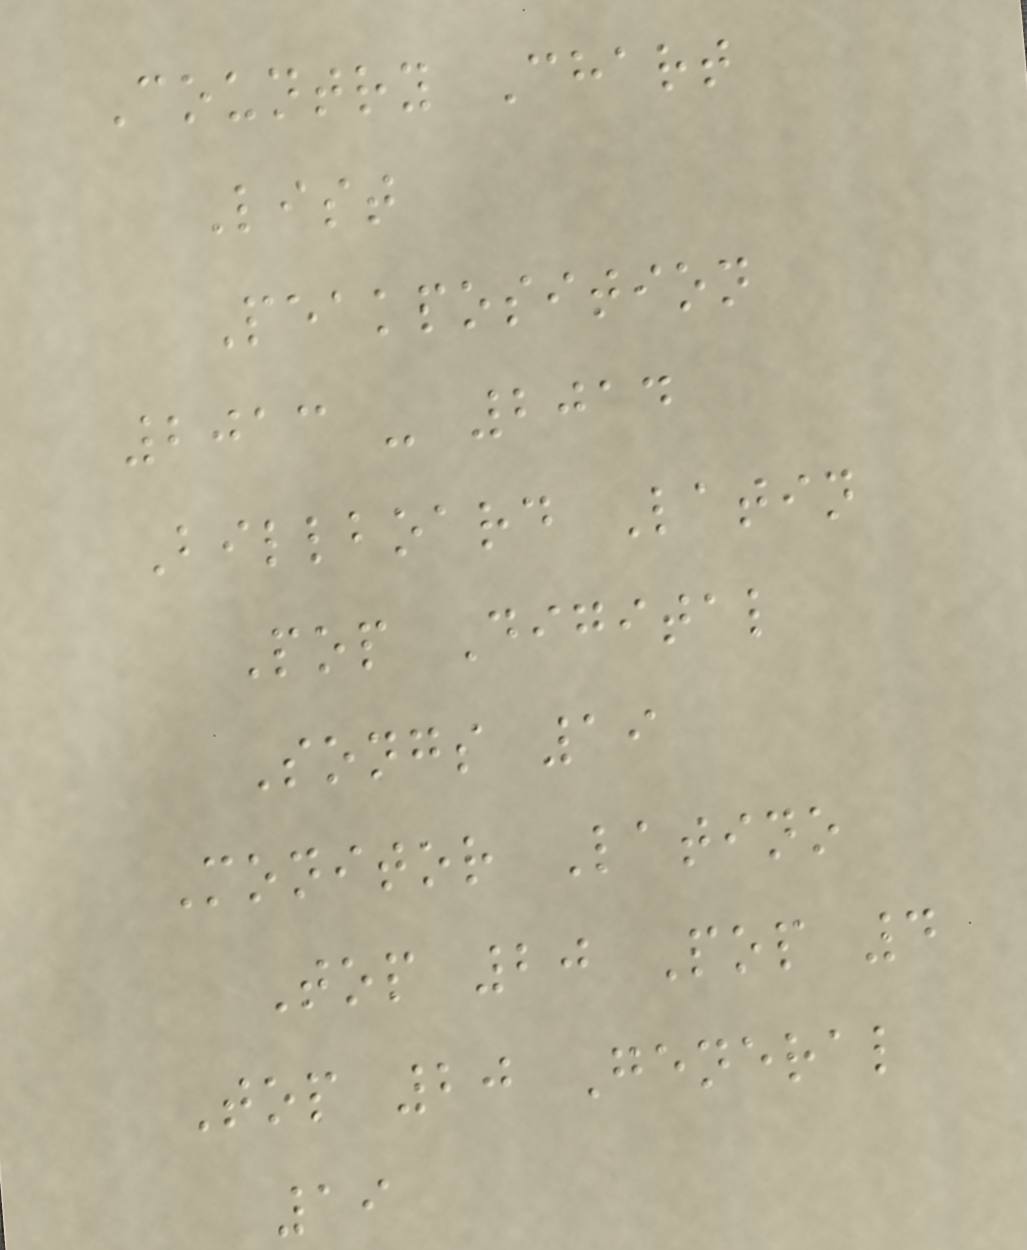Country Chart
List
Peakposition
2013 - 2014
Billboard Latin
Pop Digital
Songs 19
Monitor Latino
Top 20 Pop 4
Top 20 General
19
